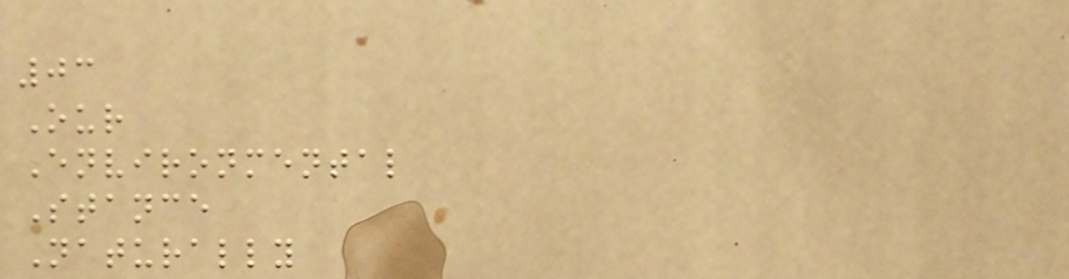03
Our
Environmental
Stance
Naturally
